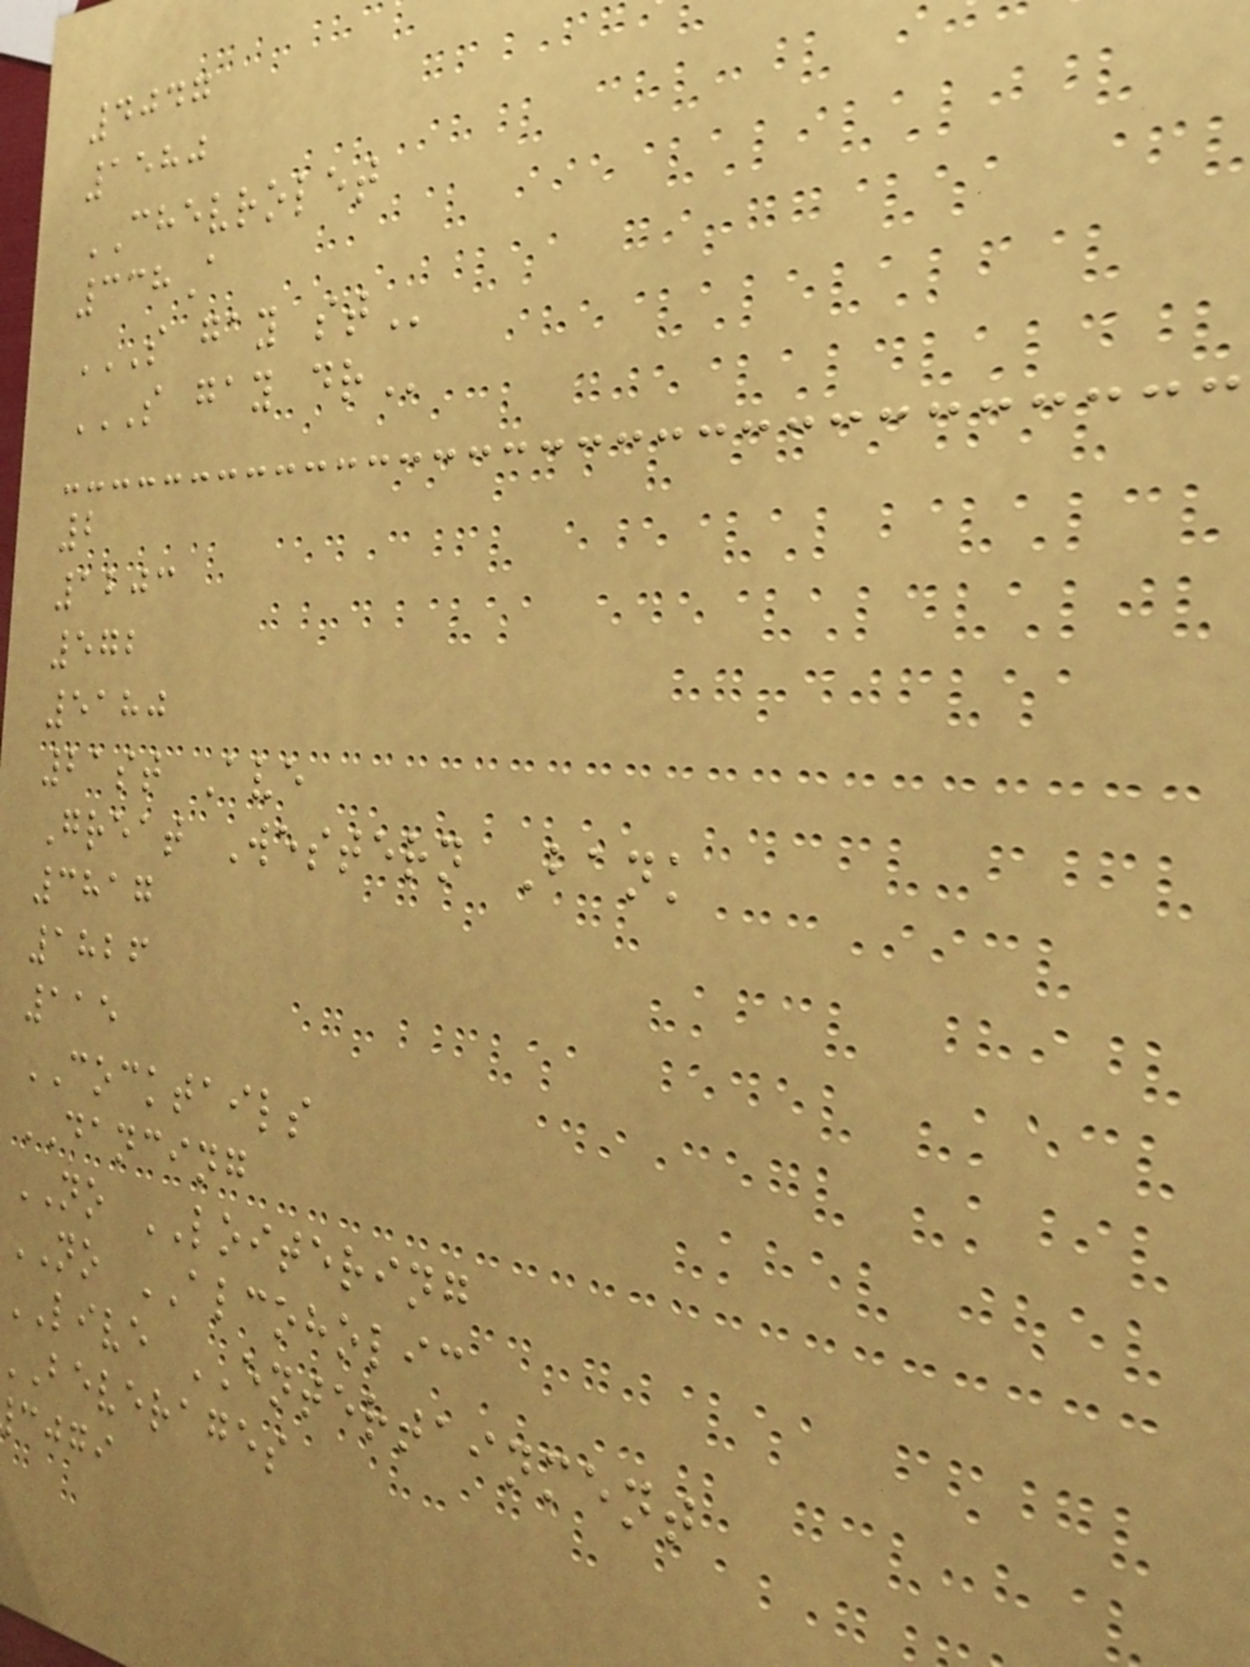4047
1580
CHEVROLET
338A
S GAY ST
S GAY DR
2
1203
572
5180
21st Ave
Great Western Bank
3817
1826
115
COCKTAILS
DANCING
NO LOITERING
NO ALCOHOLIC
LIVE ENTERTAINMENT
beverages
cjgi
